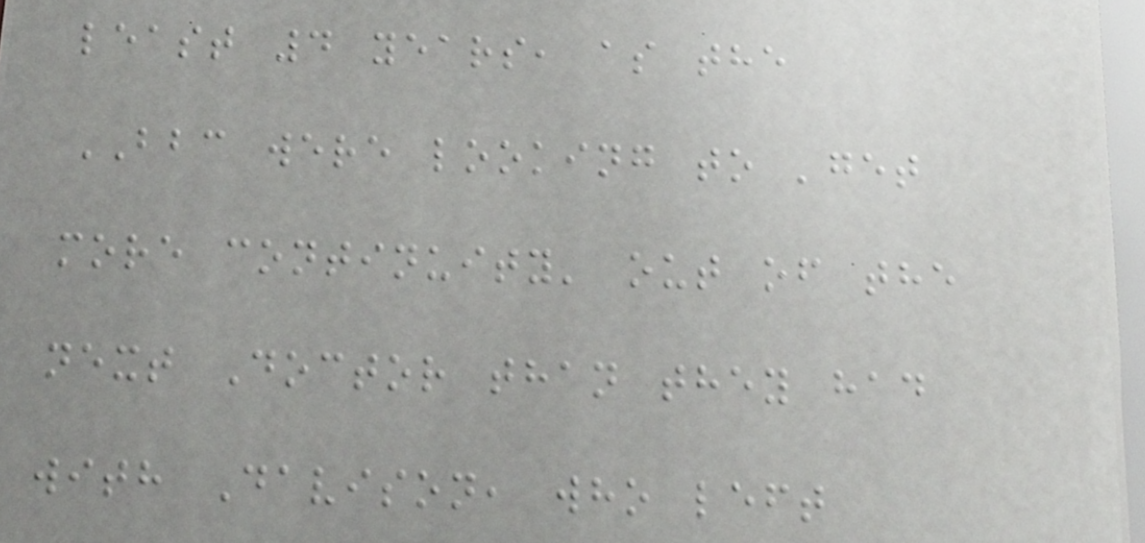least 4 years, as the
BBC were looking to 'get
more continuity' out of the
next Doctor than they had
with Davison, who left
